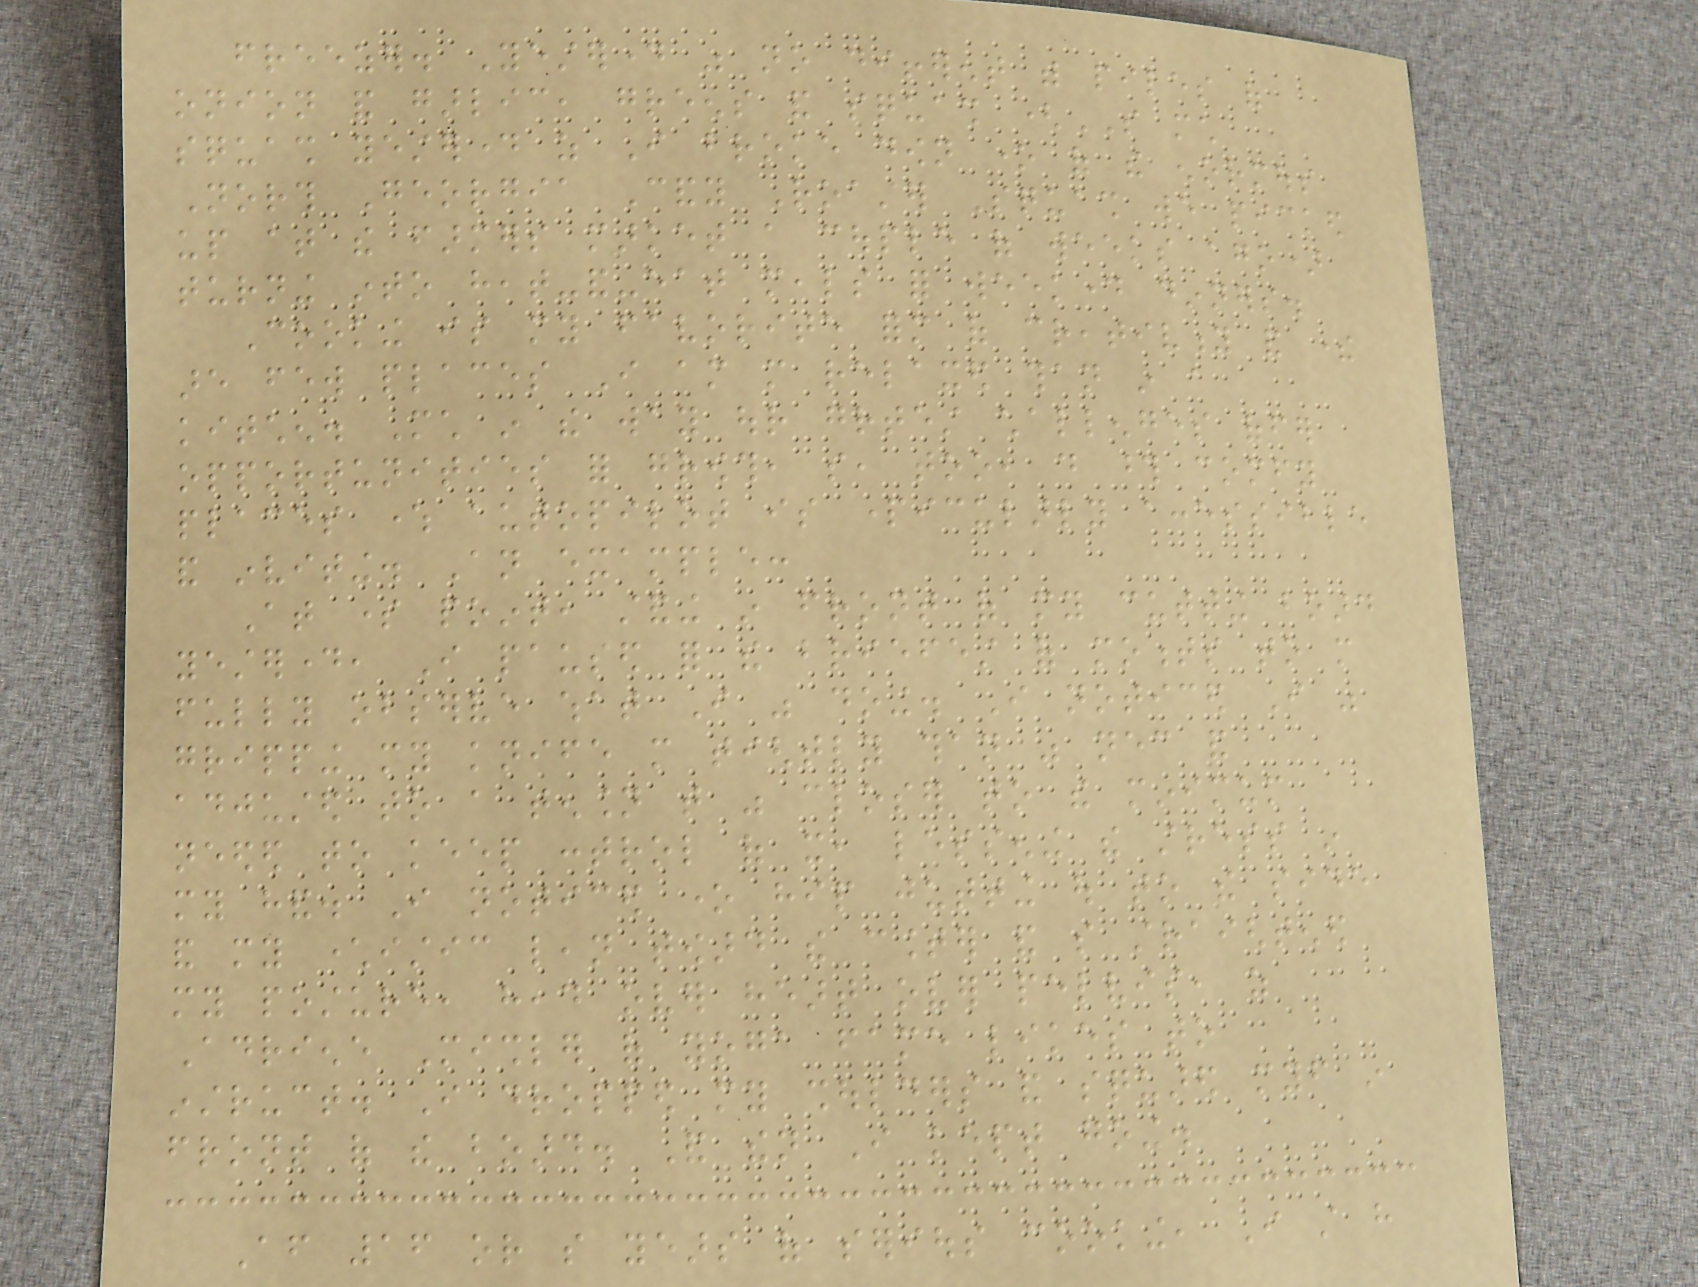freezer. Yesterday was no different with piles of
onion and garlic, greens and squash (SO much
squash yesterday as I broke down one of the enormous
North Georgia Candy Roaster Squash we picked
up at the farmers market a couple of weeks ago)
turning into heat-and-eat meals for weekday dinners.
Cooking is my favorite form of creativity and there
are few places I am more relaxed than in a
kitchen. Much in the way our greatest challenges offer
opportunities for growth, so, too, do those comfy
places where autopilot is particularly accessible
and inviting. An example:
At some point, standing in front of my cutting board
yesterday, I paused for the briefest of moments to more
fully observe what I was doing. I noticed I was
gripping my knife more tightly than was necessary and
adjusted to a tension that was closer to the minimum
needed to keep control of it, lessening the stress in
my hand. I noticed one hip jutting out to the side
and my characteristic lean toward the counter and so straightened
my posture, head over heart over pelvis, as
Adriene Mishler of yoga fame likes to
instruct. I dropped my shoulders and squared myself in
front of the board. And then I kept going.
After 16 or so years of serious cooking, I still have
